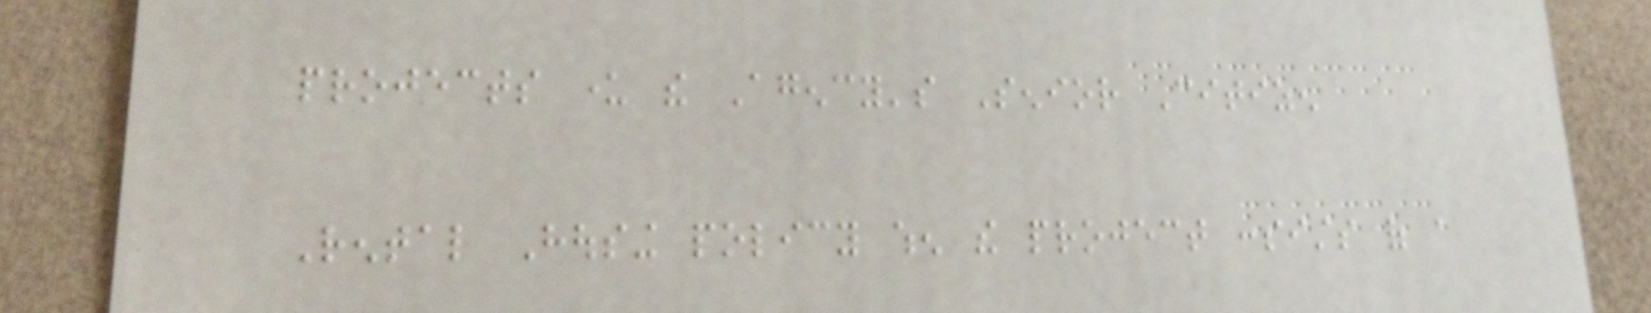projects under the Agency's Senior Citizen
Rental Housing policy when the project consists of a
